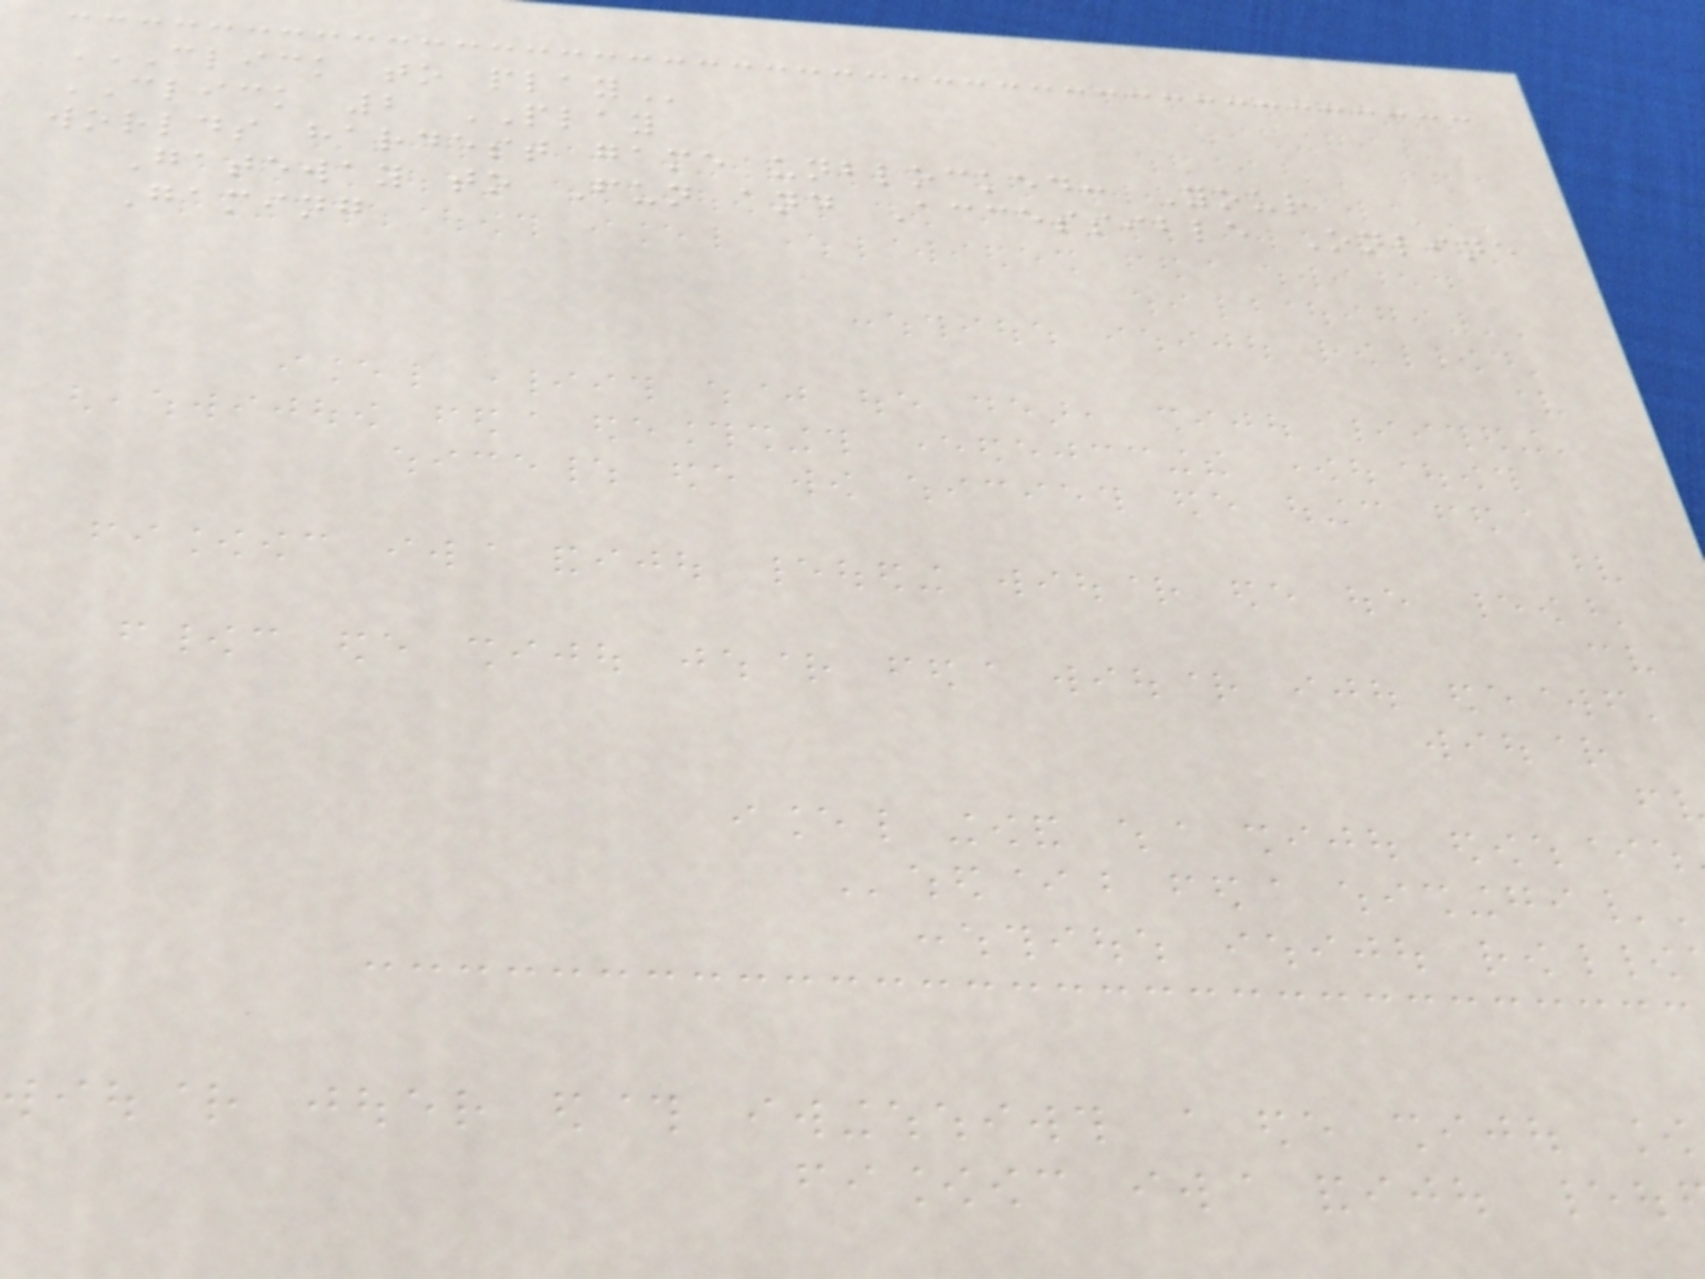CLICK TO PLAY
CLICK 2 PLAY
worlds hardest game unblocked: Your
Gateway to Fun and Accessible Online
Gaming
